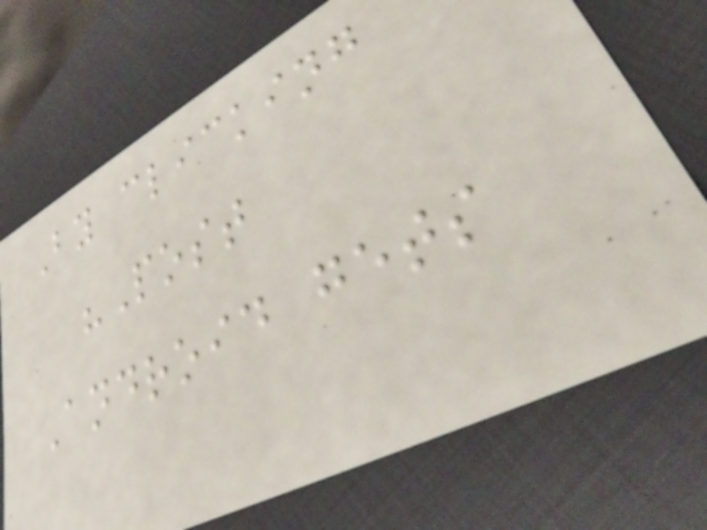By clicking
"Post
Android gets
